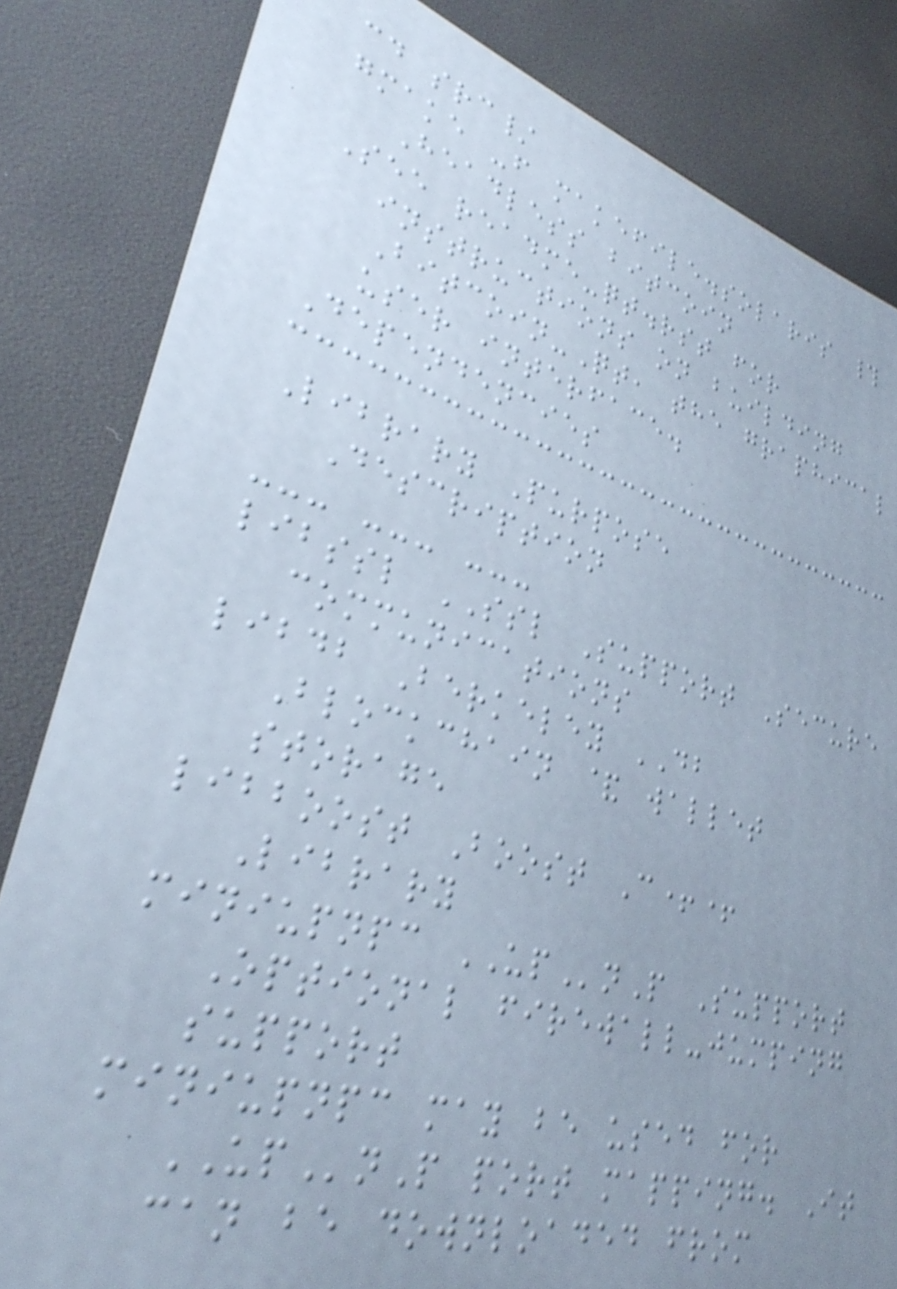cd src/
gmake -f makefile.solaris #
Headless bitcoin
See readme-qt.rst for
instructions on building
Bitcoin-Qt, the graphical
user interface.
Dependencies
Library Purpose
Description
--- --- ---
libssl SSL Support Secure
communications
libdb Berkeley DB
Blockchain & wallet
storage
libboost Boost C++
Library
miniupnpc UPnP Support
Optional firewall-jumping
support
miniupnpc may be used for
UPnP port mapping. It
can be downloaded from
